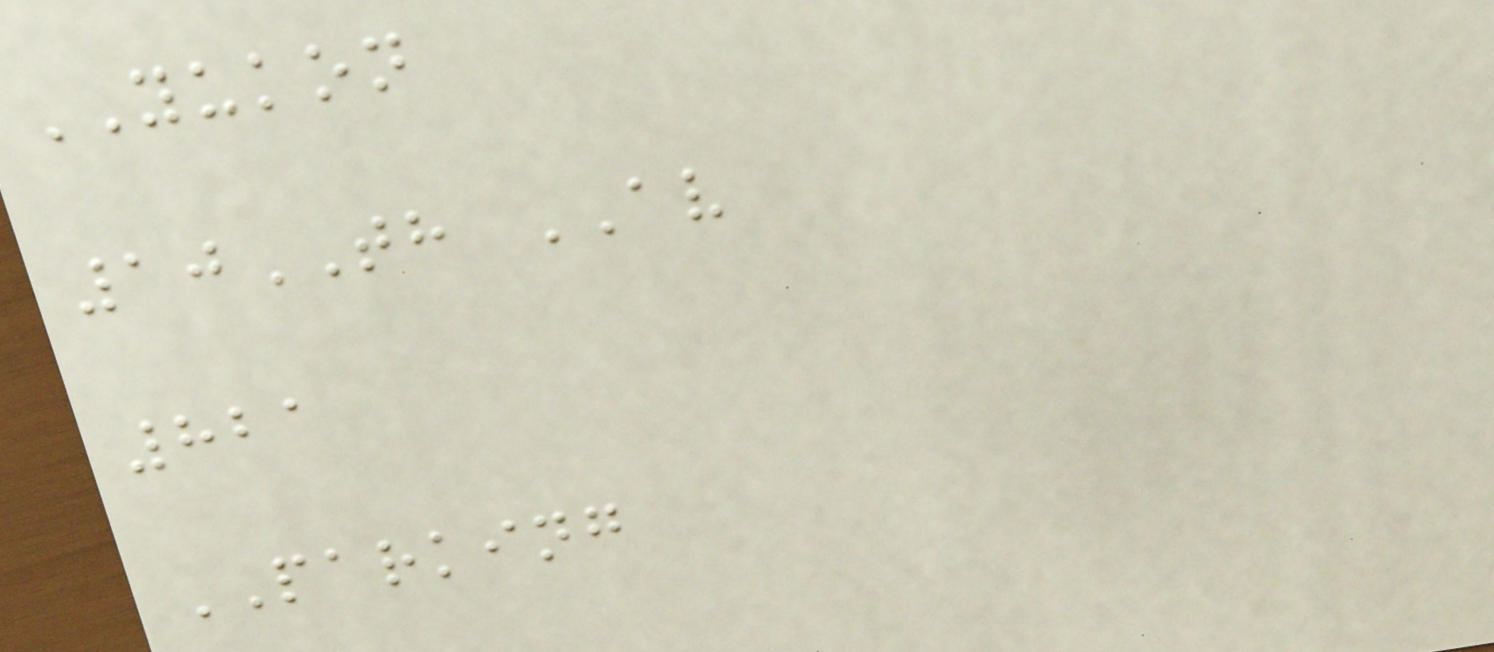YUKON
10TH AV
821
PARKING
